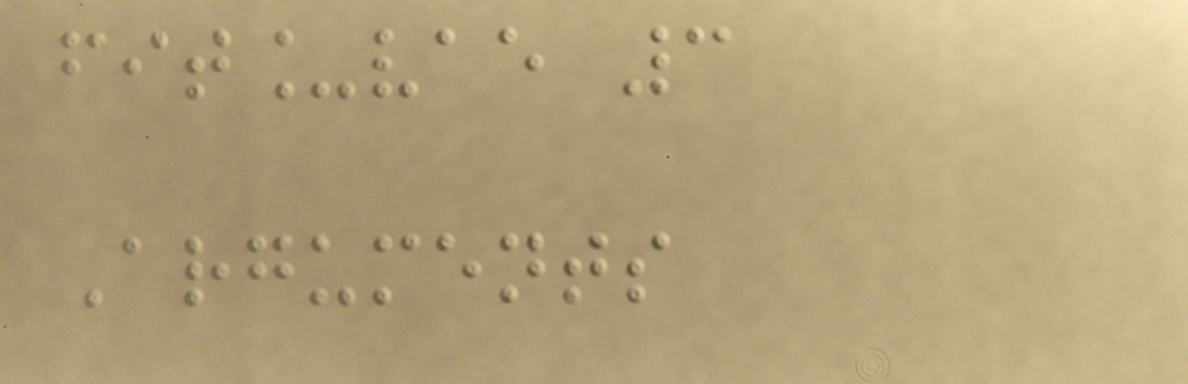fit_vae 3
Arguments
